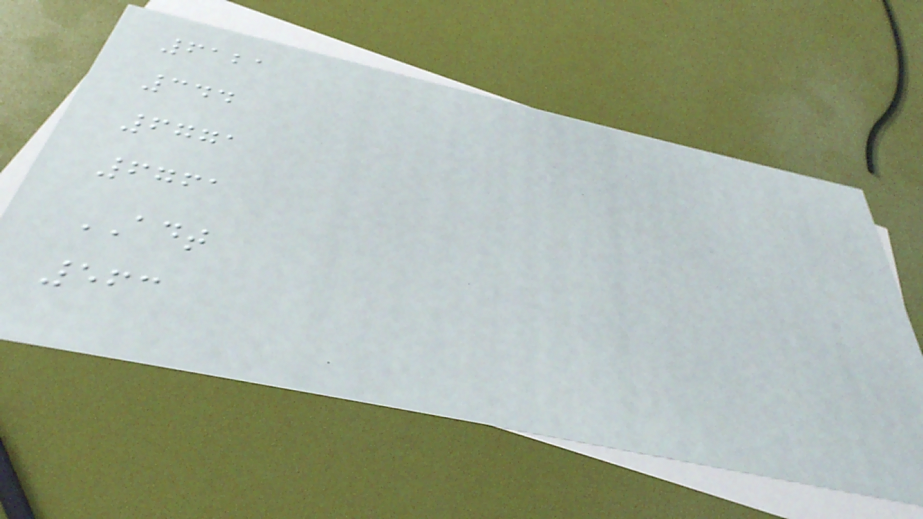6121
344
6771
6761
ADT
563
